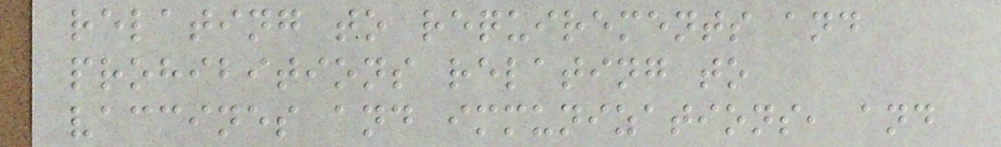relating to requirements and
prohibitions relating to
vaccines and immunizations, and
